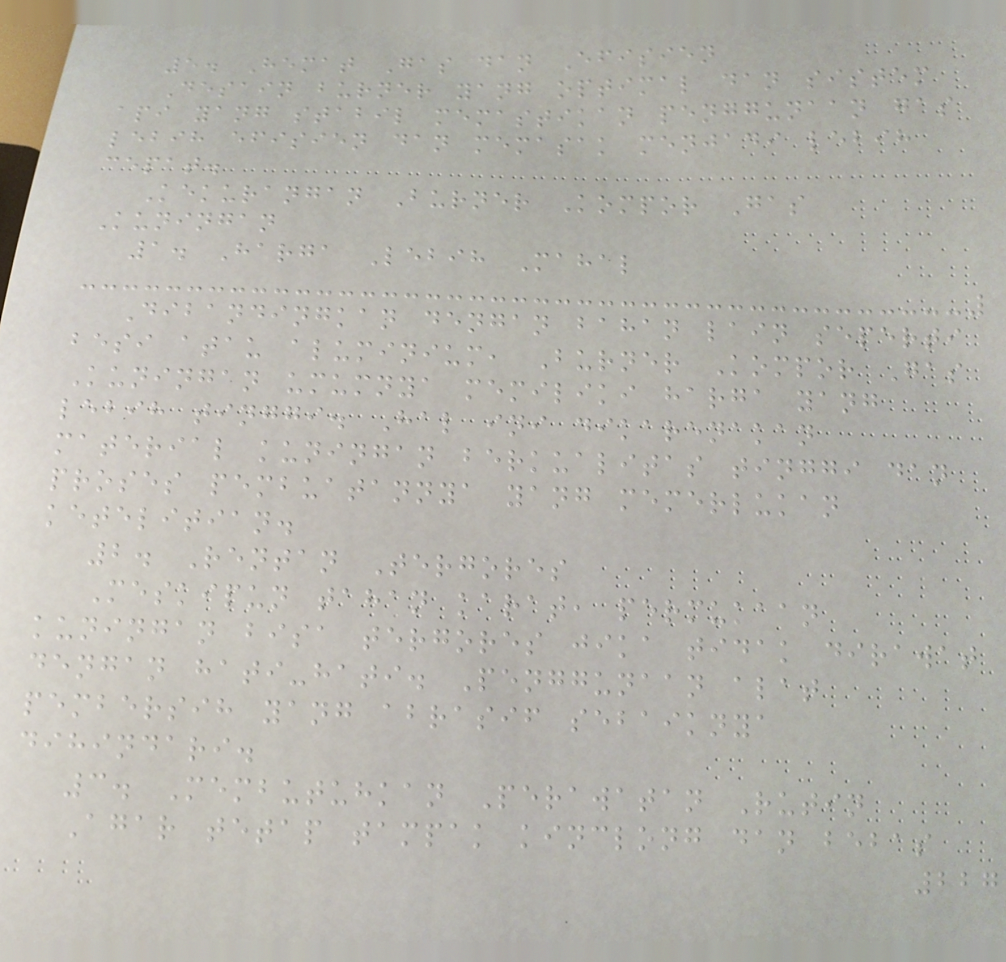5. Hemat Gas dan Efisien
Desain burner yang optimal dan sistem
api yang stabil memastikan penggunaan gas
lebih efisien dan memasak menjadi lebih
cepat.
Kekurangan Burner Kompor Gas
Kuningan
1. Harga Lebih Mahal
Dibandingkan dengan bahan lain seperti
besi atau aluminium, Burner Kompor Gas
Kuningan umumnya memiliki harga yang
lebih tinggi. Hal ini dikarenakan
material kuningan berkualitas tinggi dan
proses pembuatannya yang memerlukan
ketelitian.
2. Rentan Tergores
Meskipun tahan karat, permukaan
kuningan bisa tergores jika tidak dirawat
dengan hati-hati. Penggunaan alat
pembersih yang abrasif sebaiknya
dihindari.
3. Membutuhkan Perawatan Rutin
Agar tetap tampak kinclong dan bebas
227
